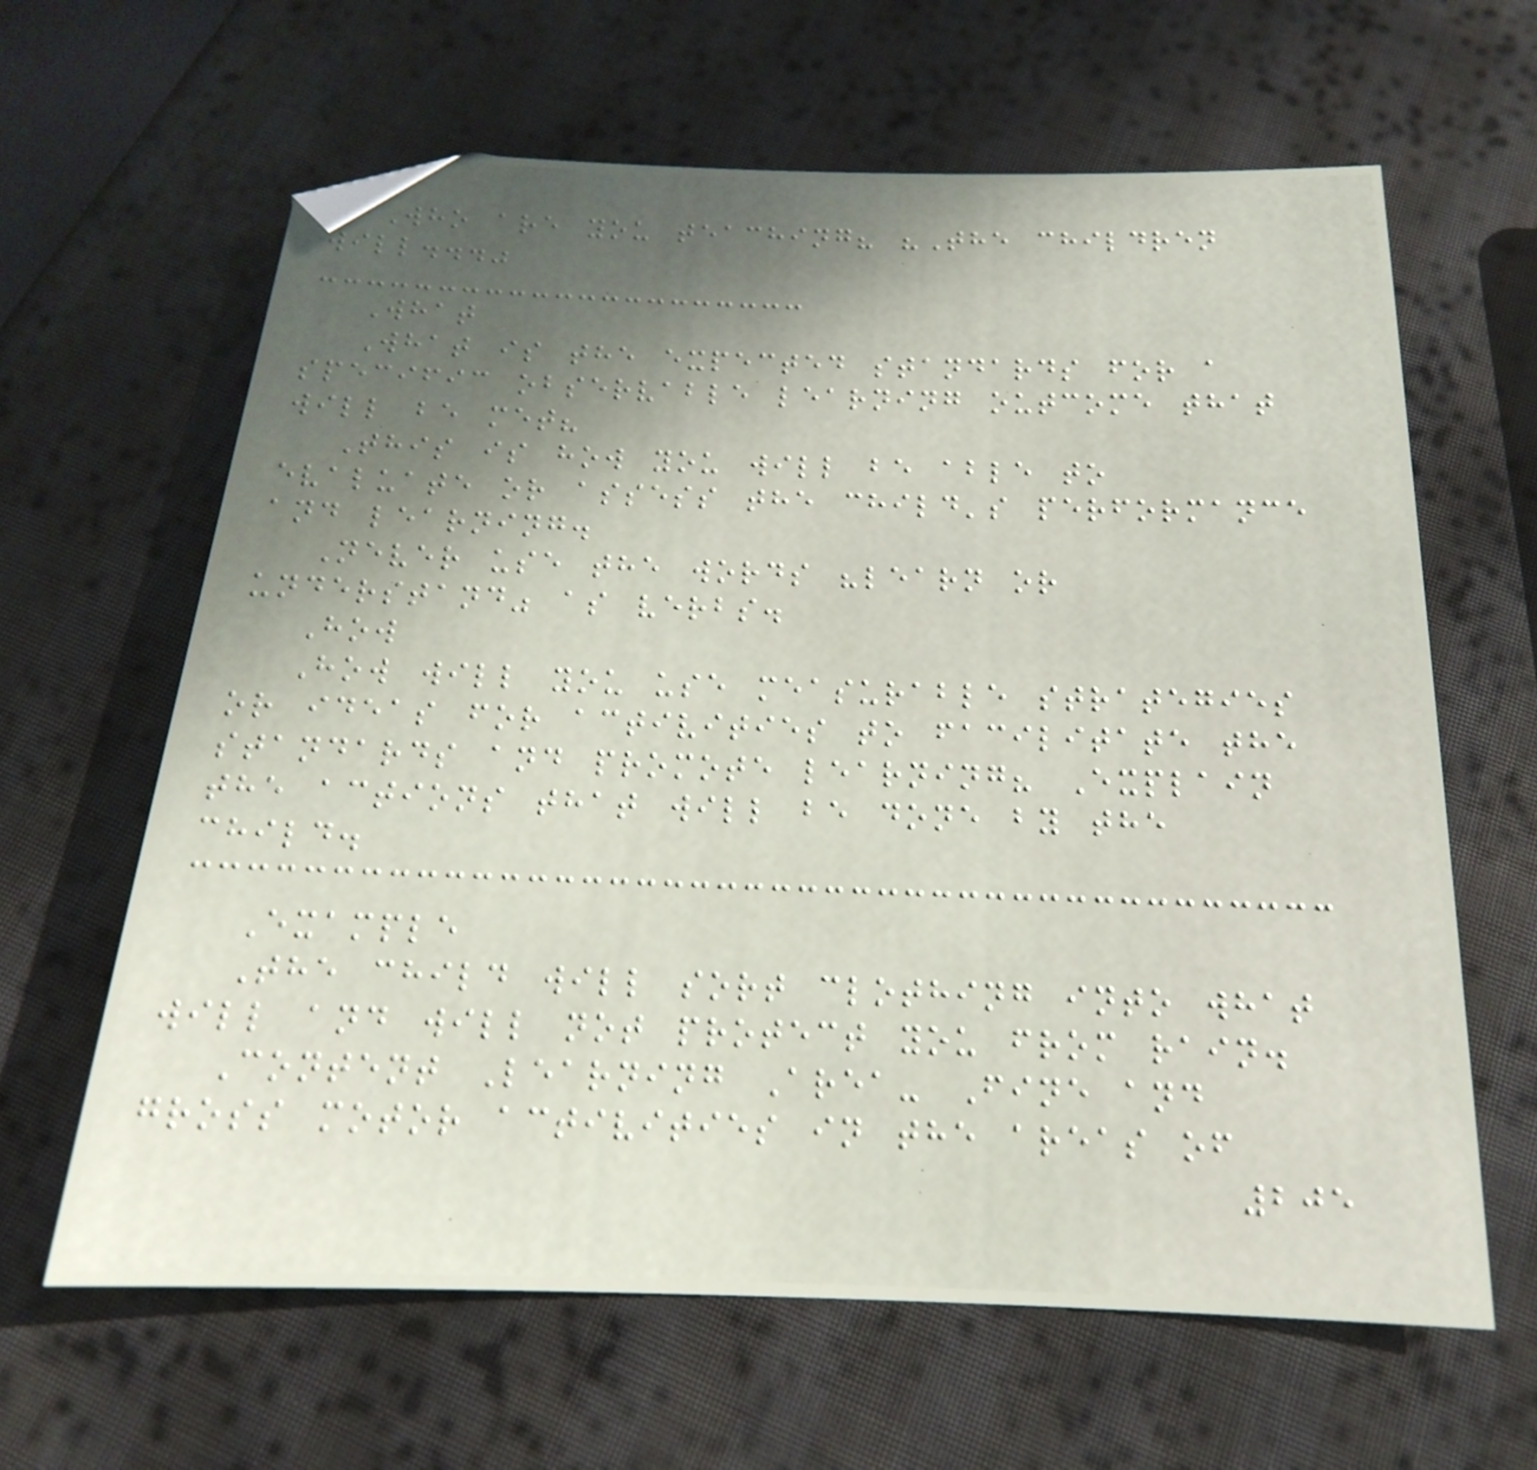Who are you teaching? "The children
will..."
What
What is the expected standards for a
specific observable learning outcome that
will be met?
This is how you will be able to
evaluate or assess the child's performance
and learning.
Never use the words "learn or
understand" as verbs.
How
How will you use measurable strategies
or ideas for activities to facilitate the
standards and promote learning? Explain
the actions that will be done by the
child.
Example
The child will sort clothing into what
will and will not protect you from rain.
Content Learning Area- Fine and
gross motor activities in the areas of
205
